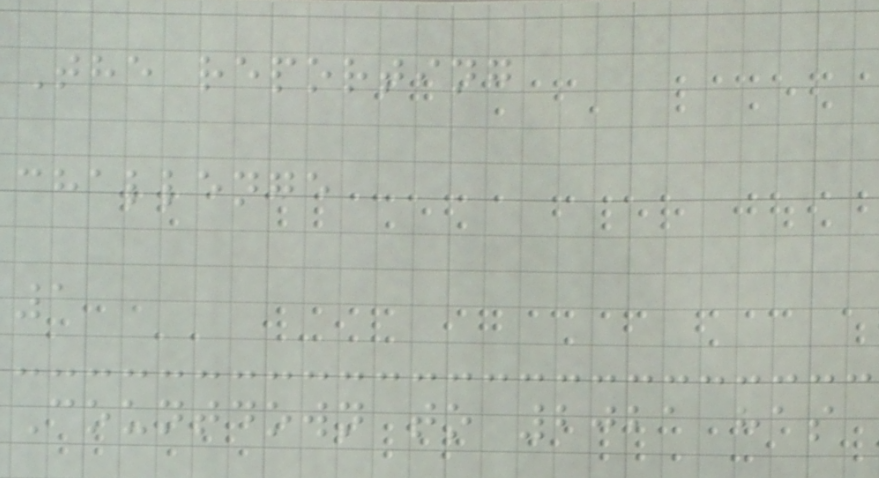The reporting
challenge
1
Countdown to 2021 has
